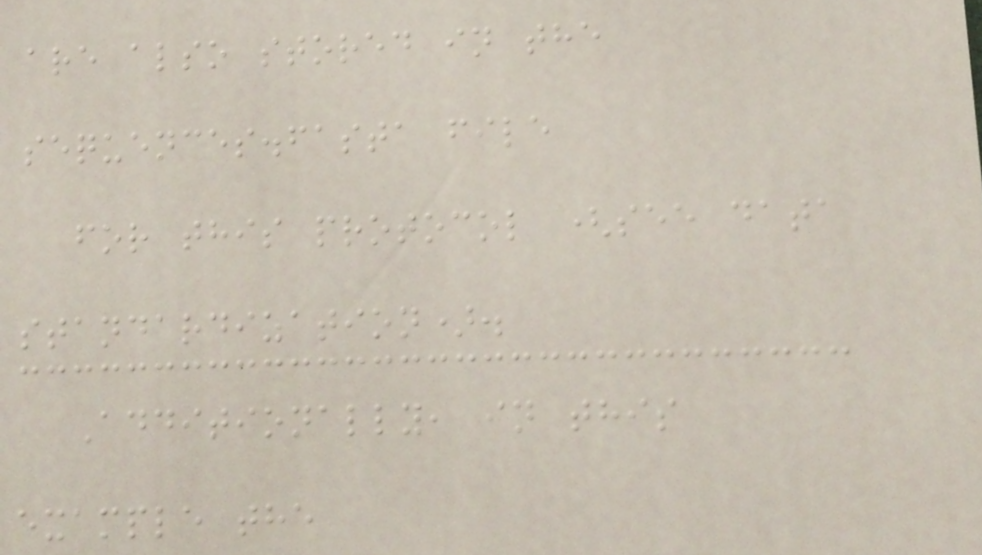are also stored in the
sequences.fasta file
for this protocol (see data
standardization).
Additionally, in this
example the
